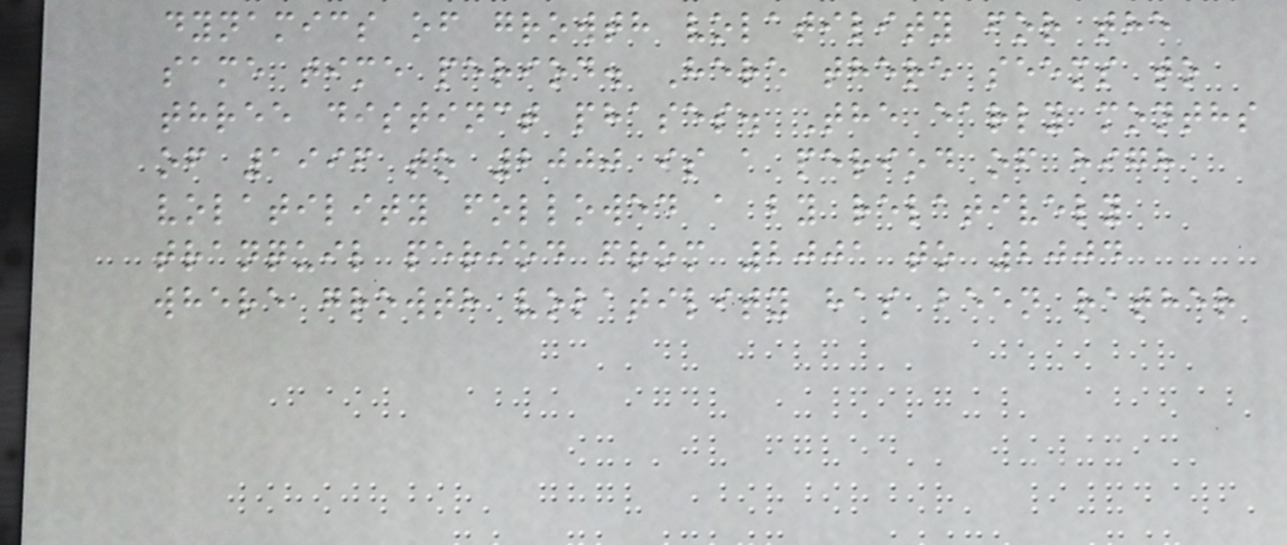dynamics of growth volatility for the
same time period. Here there seems to
three distinct phases. The early months
of 1996 to 2000 is a period of high
volatility followed a by relatively
tranquil period from 2001 to 2004
where growth volatility has been rather
